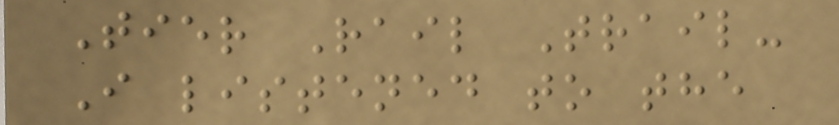Tier Rail Trail-
I listened to the
